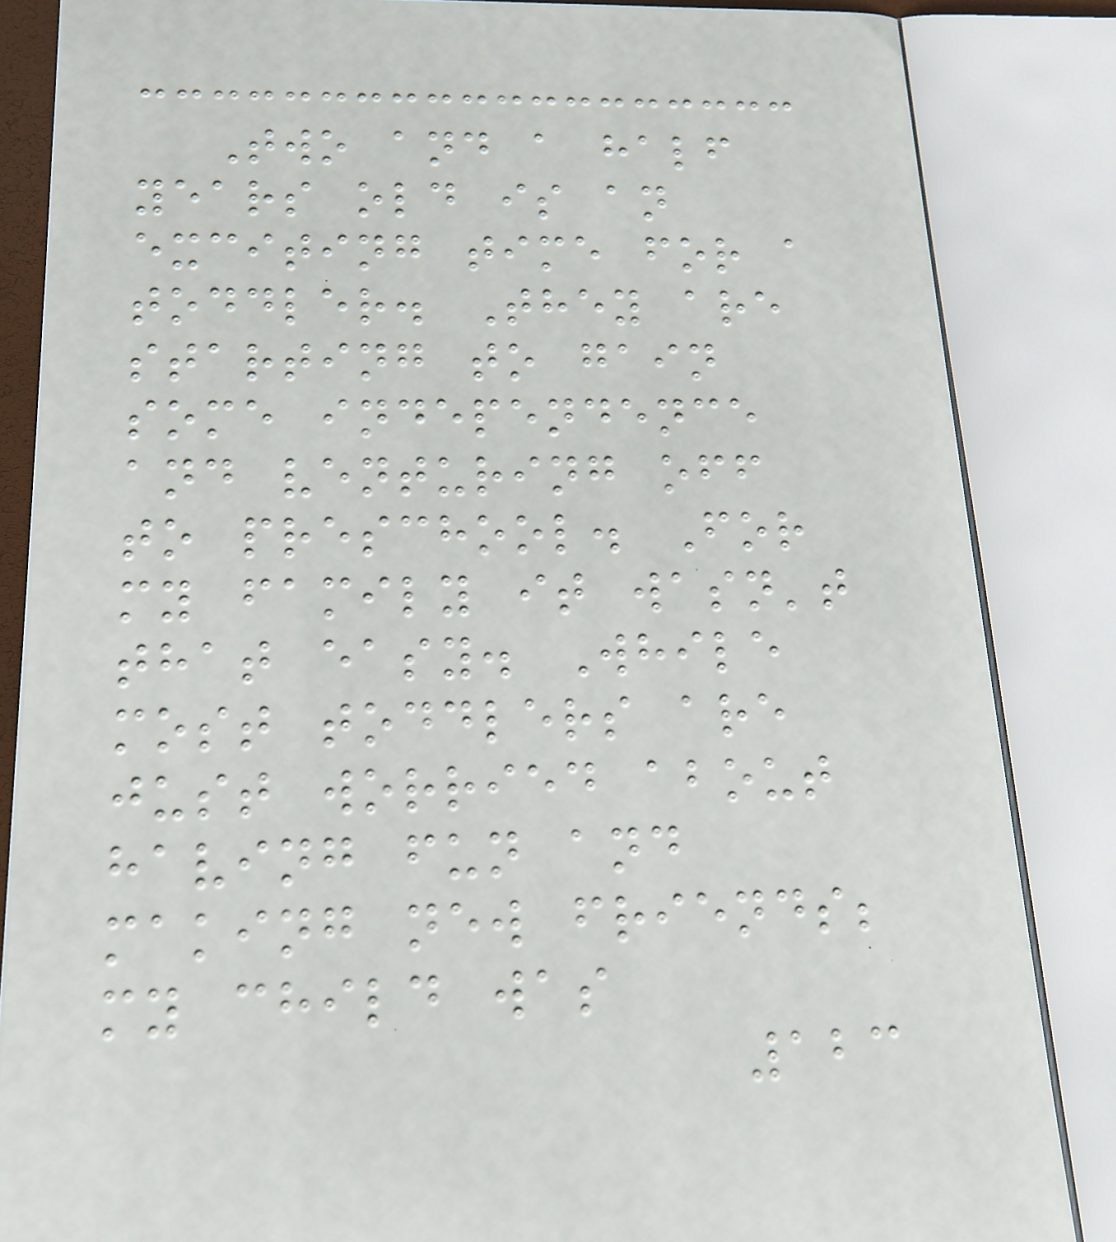Two and a half
years old is an
exciting time for a
toddler. They are
starting to gain
some independence
and venturing off
to preschool. For
my family it wasn't
that easy. While
most toddlers are
just worried about
having fun and
making new friends;
my child was
123
